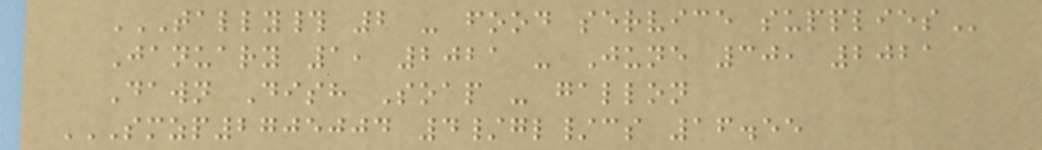TALLY# 2 - FOOD SERVICE SUPPLIES
January 1, 2021 - June 30, 2021
Dawn Dish Soap - gallon
SMZP2705004 4/GL/CS 16.55
